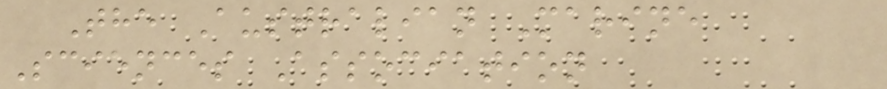The Australian Marine
Sciences Association
